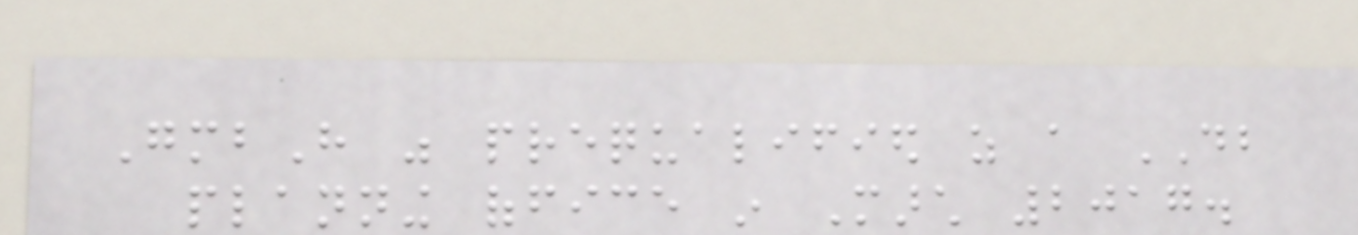GmbH was prequalified as a DB
planning office in March 2017.
